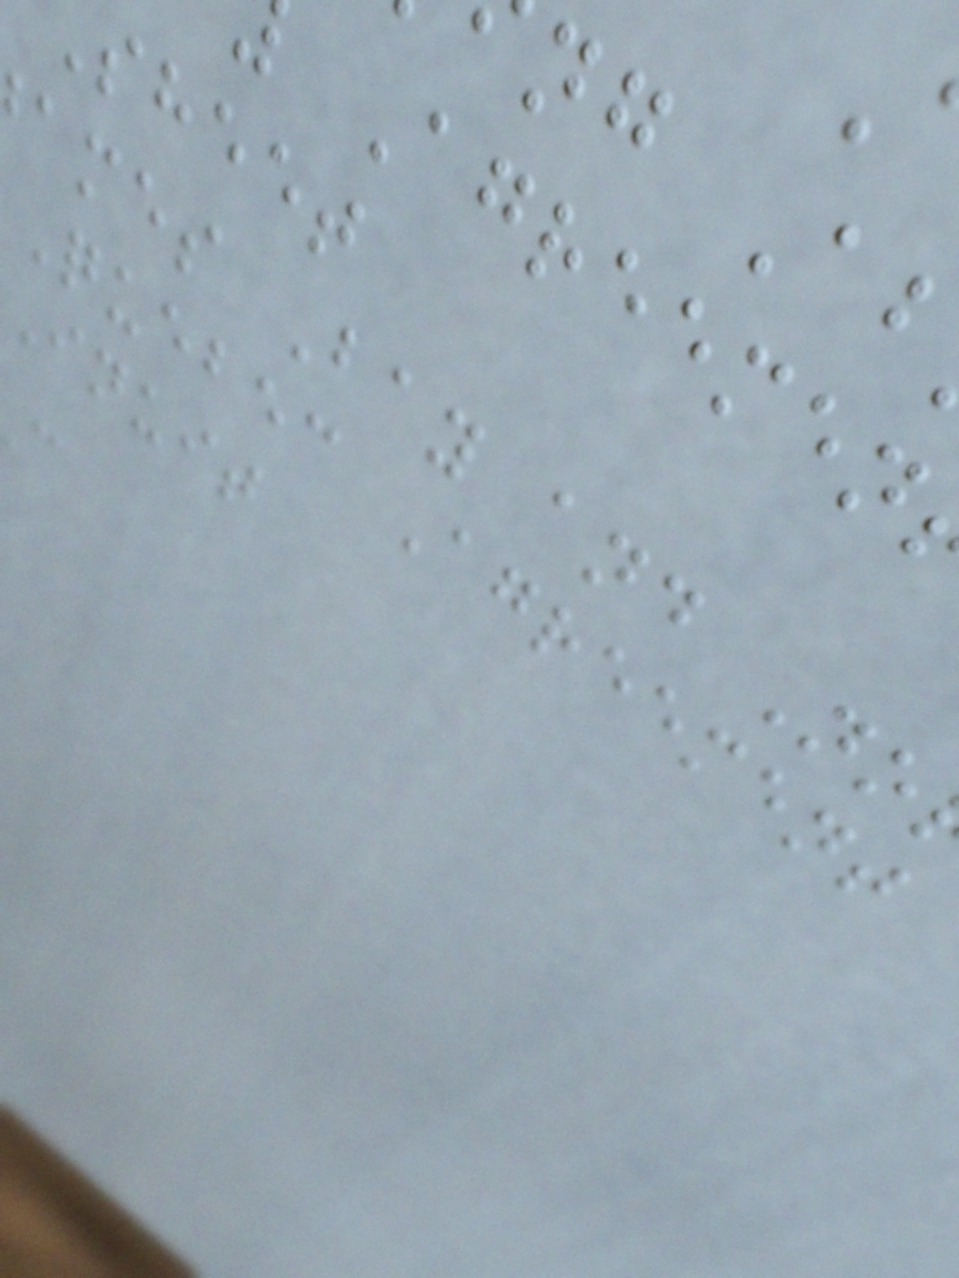Agreemen
sheet
ames Bay and No
Quebec Agreement
Inuit
